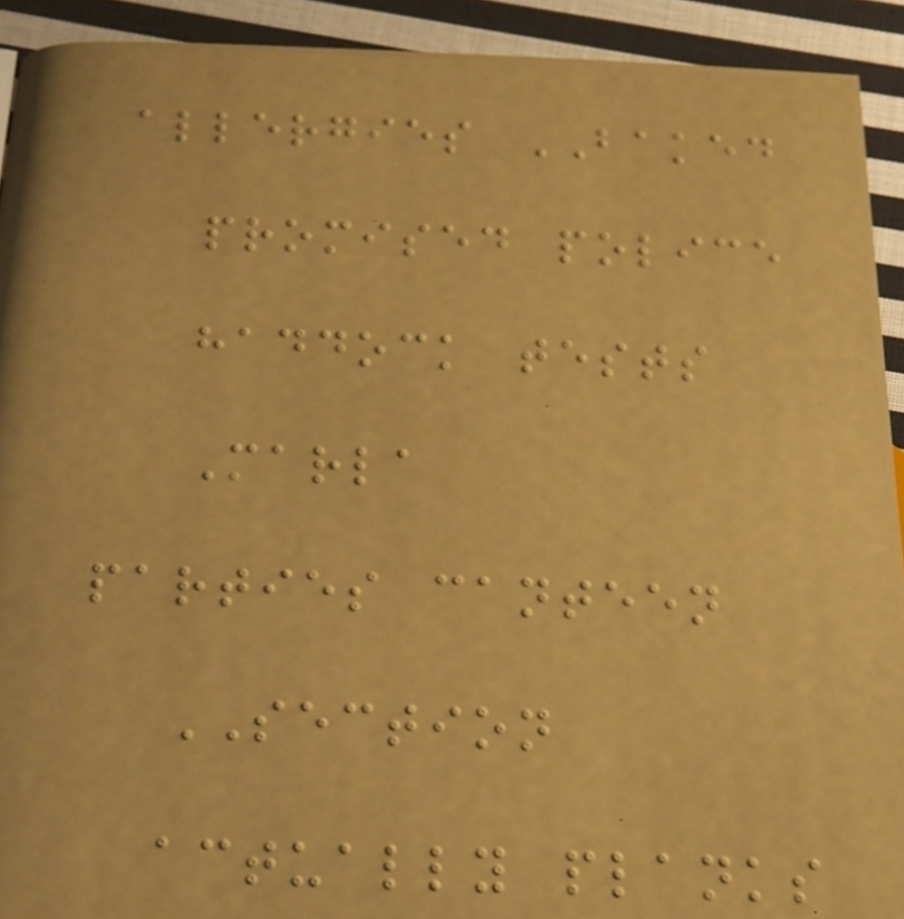allergies BAKED
promised police
haddock tests
Marla
parties canteen
SECTION
actually planks
